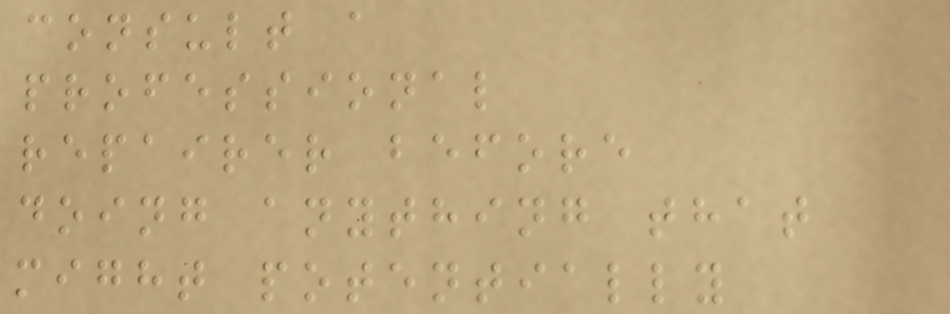consult a
professional
repairer before
doing anything that
might potentially
